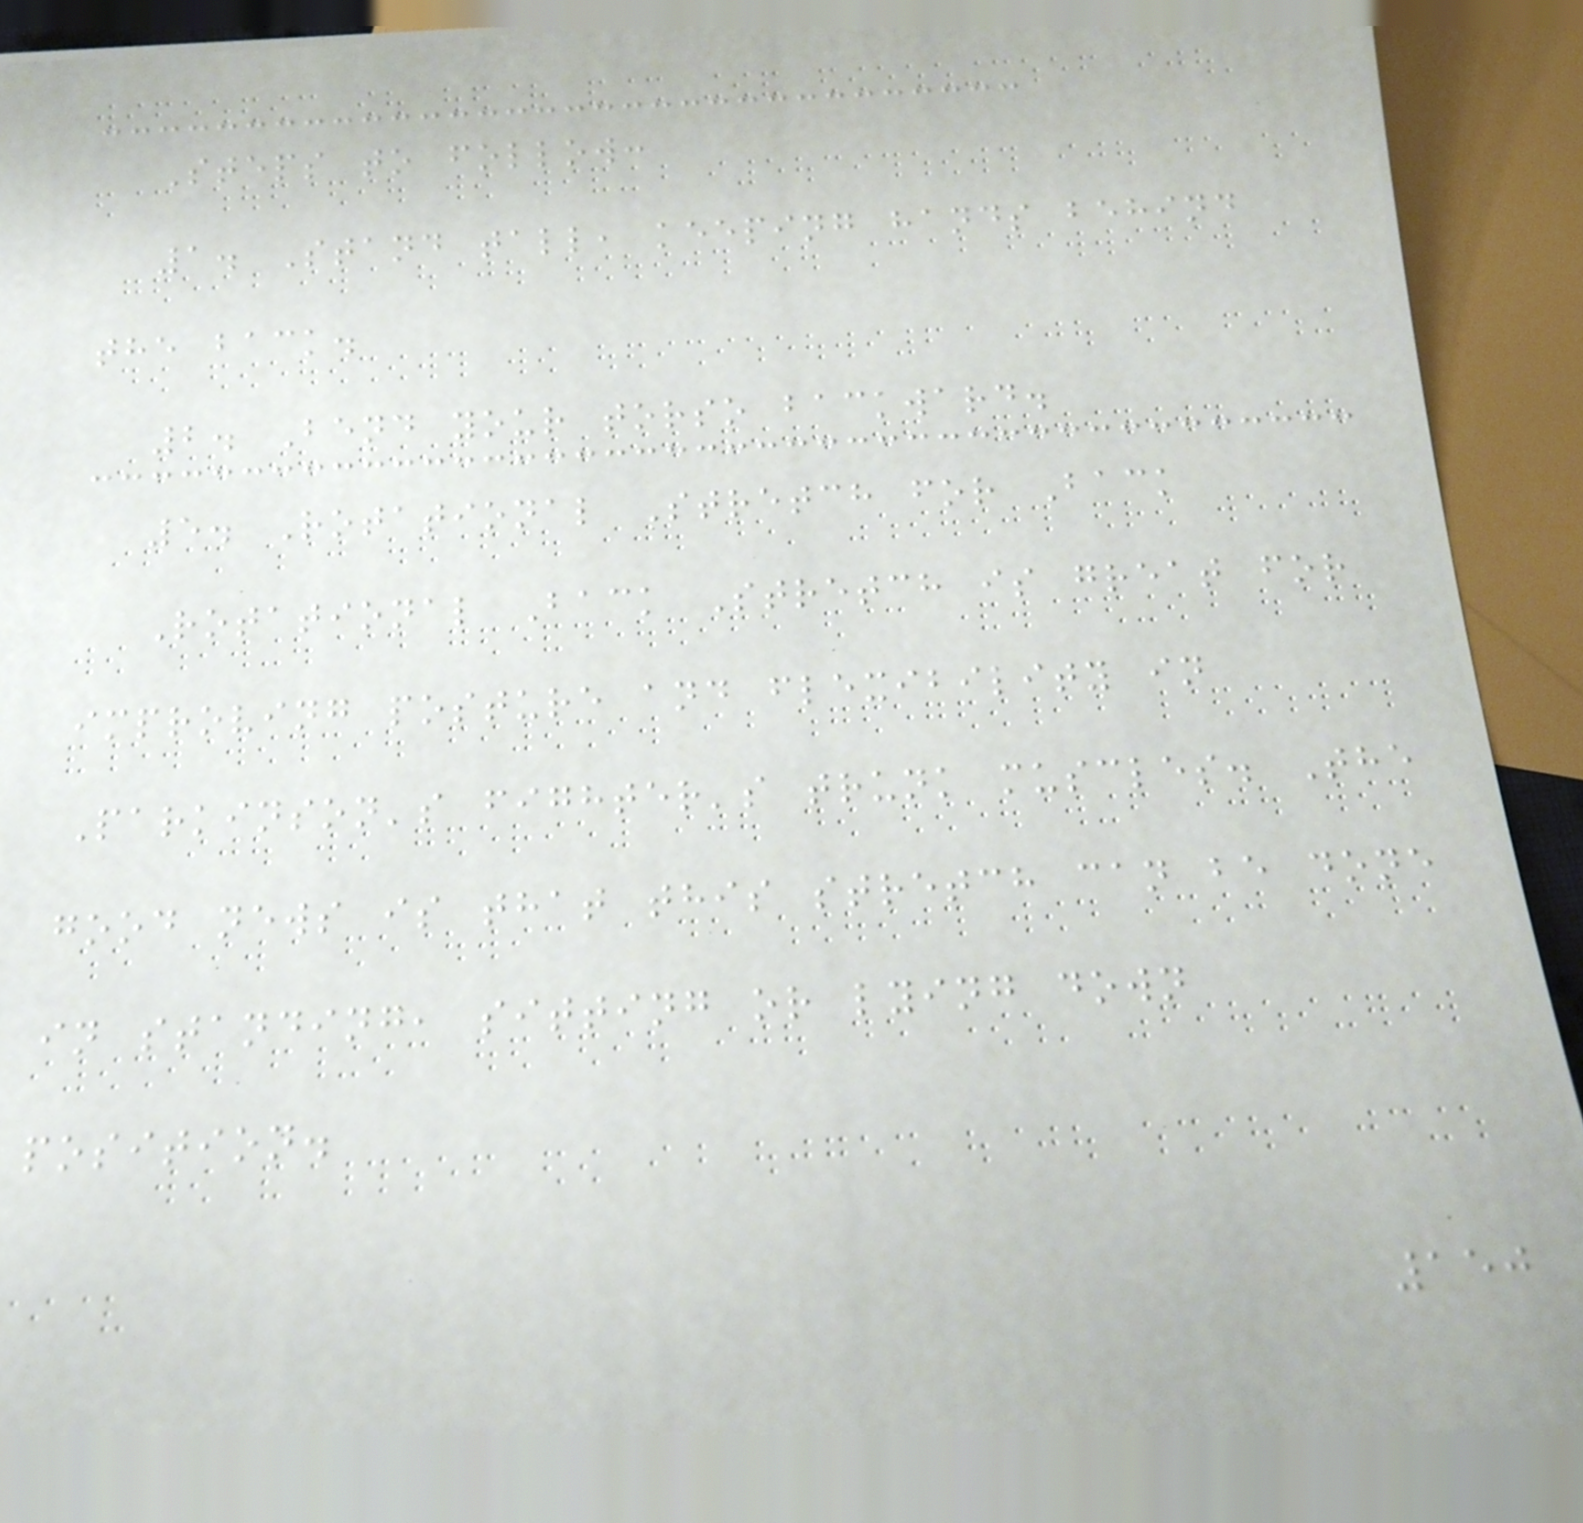Steps to follow:
1. Stand tall, keeping hands behind
the back.
2. Bend your torso backward.
5. Rotational Stretch for Back
Rotational Back Stretch is great for
improving posture and flexibility in
Parkinson's fighter's trunk muscles. The
good news is that this stretch can be done
in standing, sitting or lying down
position.
150
